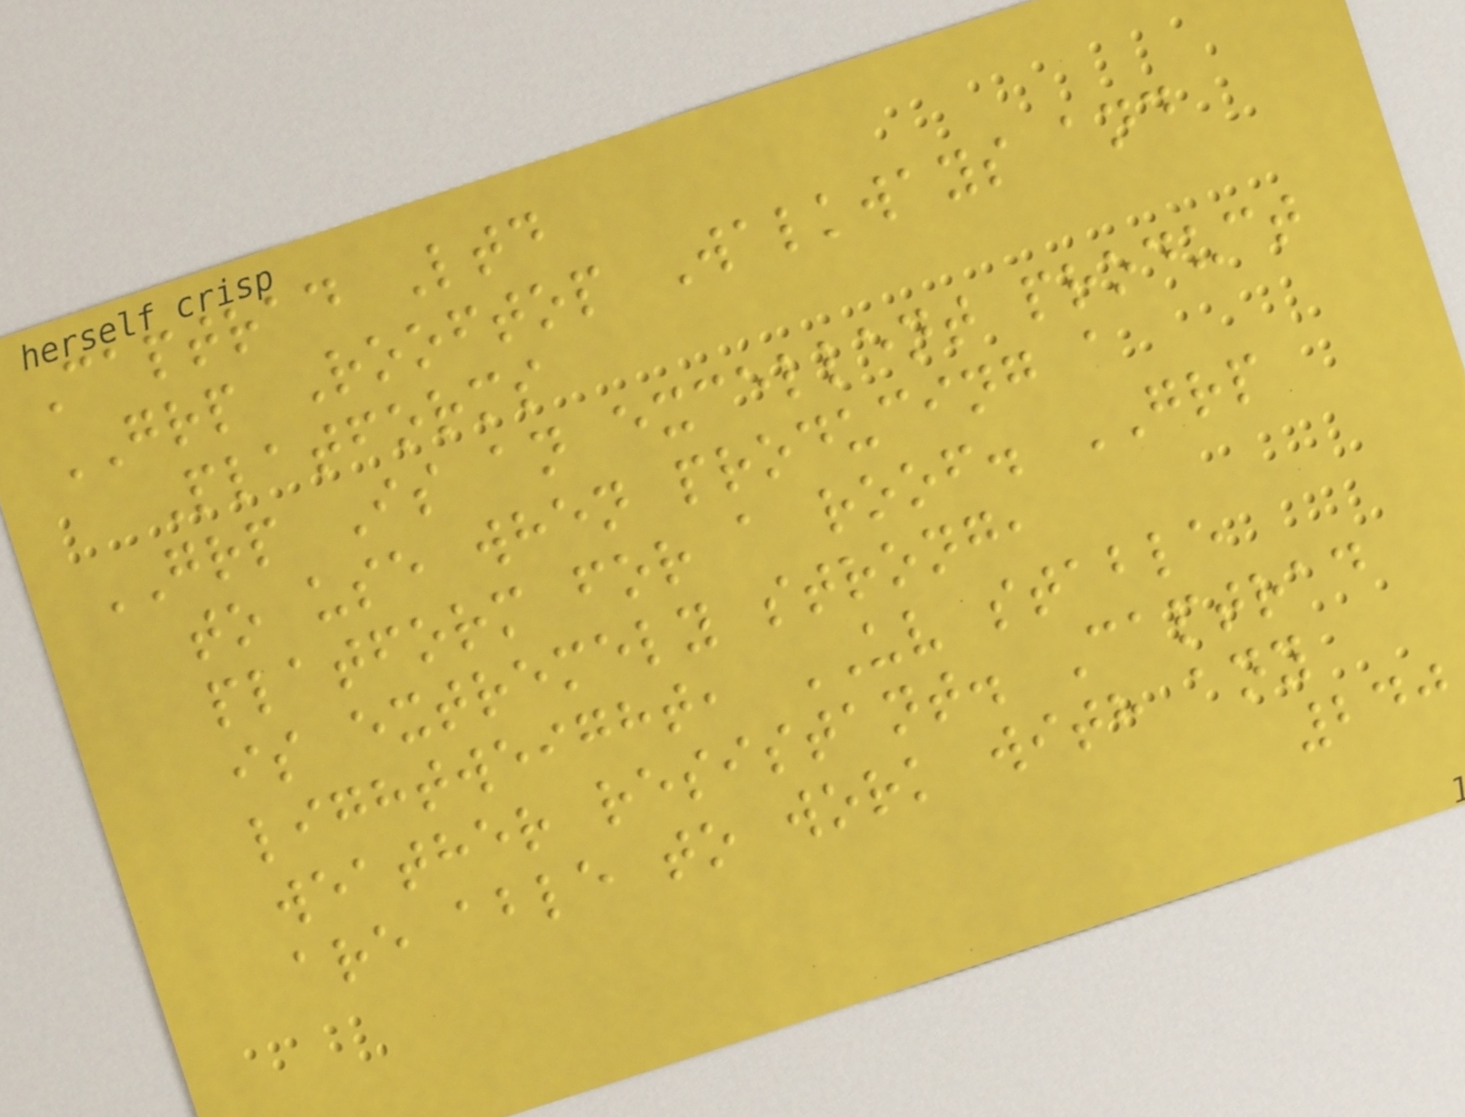Captrad Ltd
GRP Rooftop Walkways and
Platforms
GRP Is an excellent product
to use when producing a
platform for a roof. GRP
is extremely strong,
lightweight, UV stable
weather resistant. Captrad
are able to work with any
240
